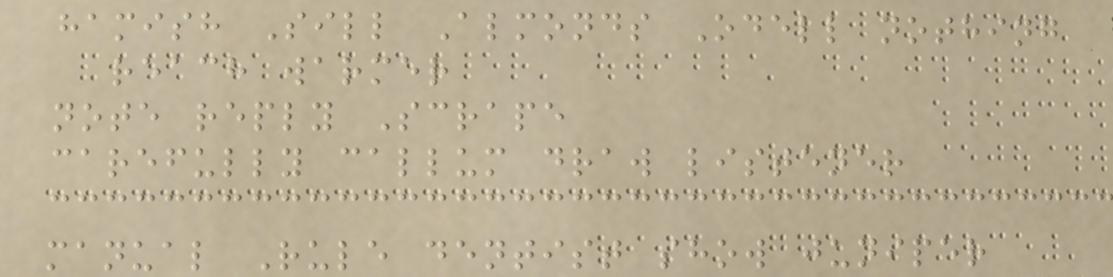hamish Sill Almonds Odell nothing
reach warmer
note reply Scrape
carefully callum draw listener
manual Rule dentist show juniper
